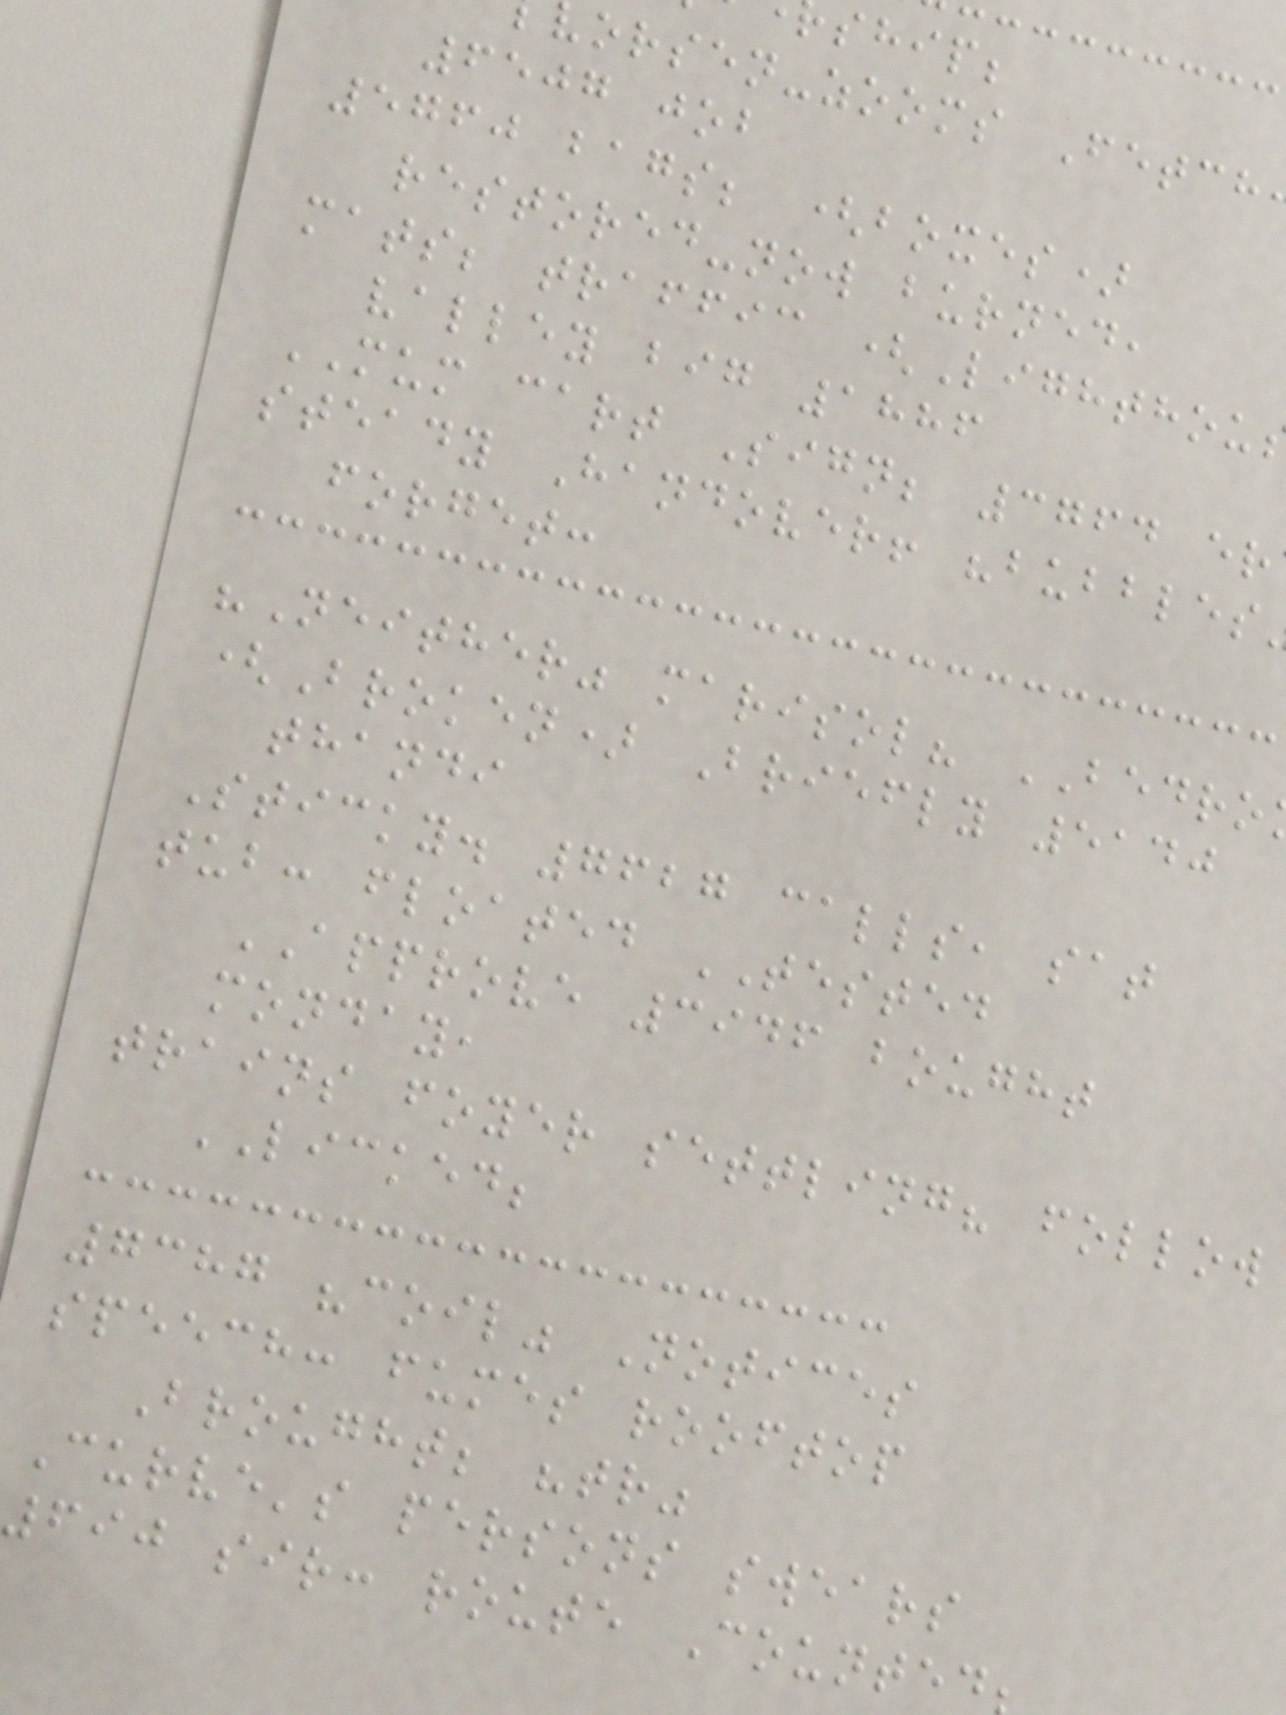ship;
orsen-zooms Fetch
6507 job
5760 bags; (boxes)
restored-now burned,
mats; traffic (Lighthou
valley big 1886
MUM cart Sign; 3764 er
steady Handover! "bubbles
forget:
"Neither" marisol? BEDRO
(Broken) Briefly 5140
thandi
Sticky. 7627 calls, sat
tub: floated TESTED
APPROVE 3946 bought
monday,
trains foyer settling? follow
LICKED;
7387 "coil" Notices
speech: fumes rooftop
Brought; "tr"
Curve's persons swears
690 sir: route Counted
